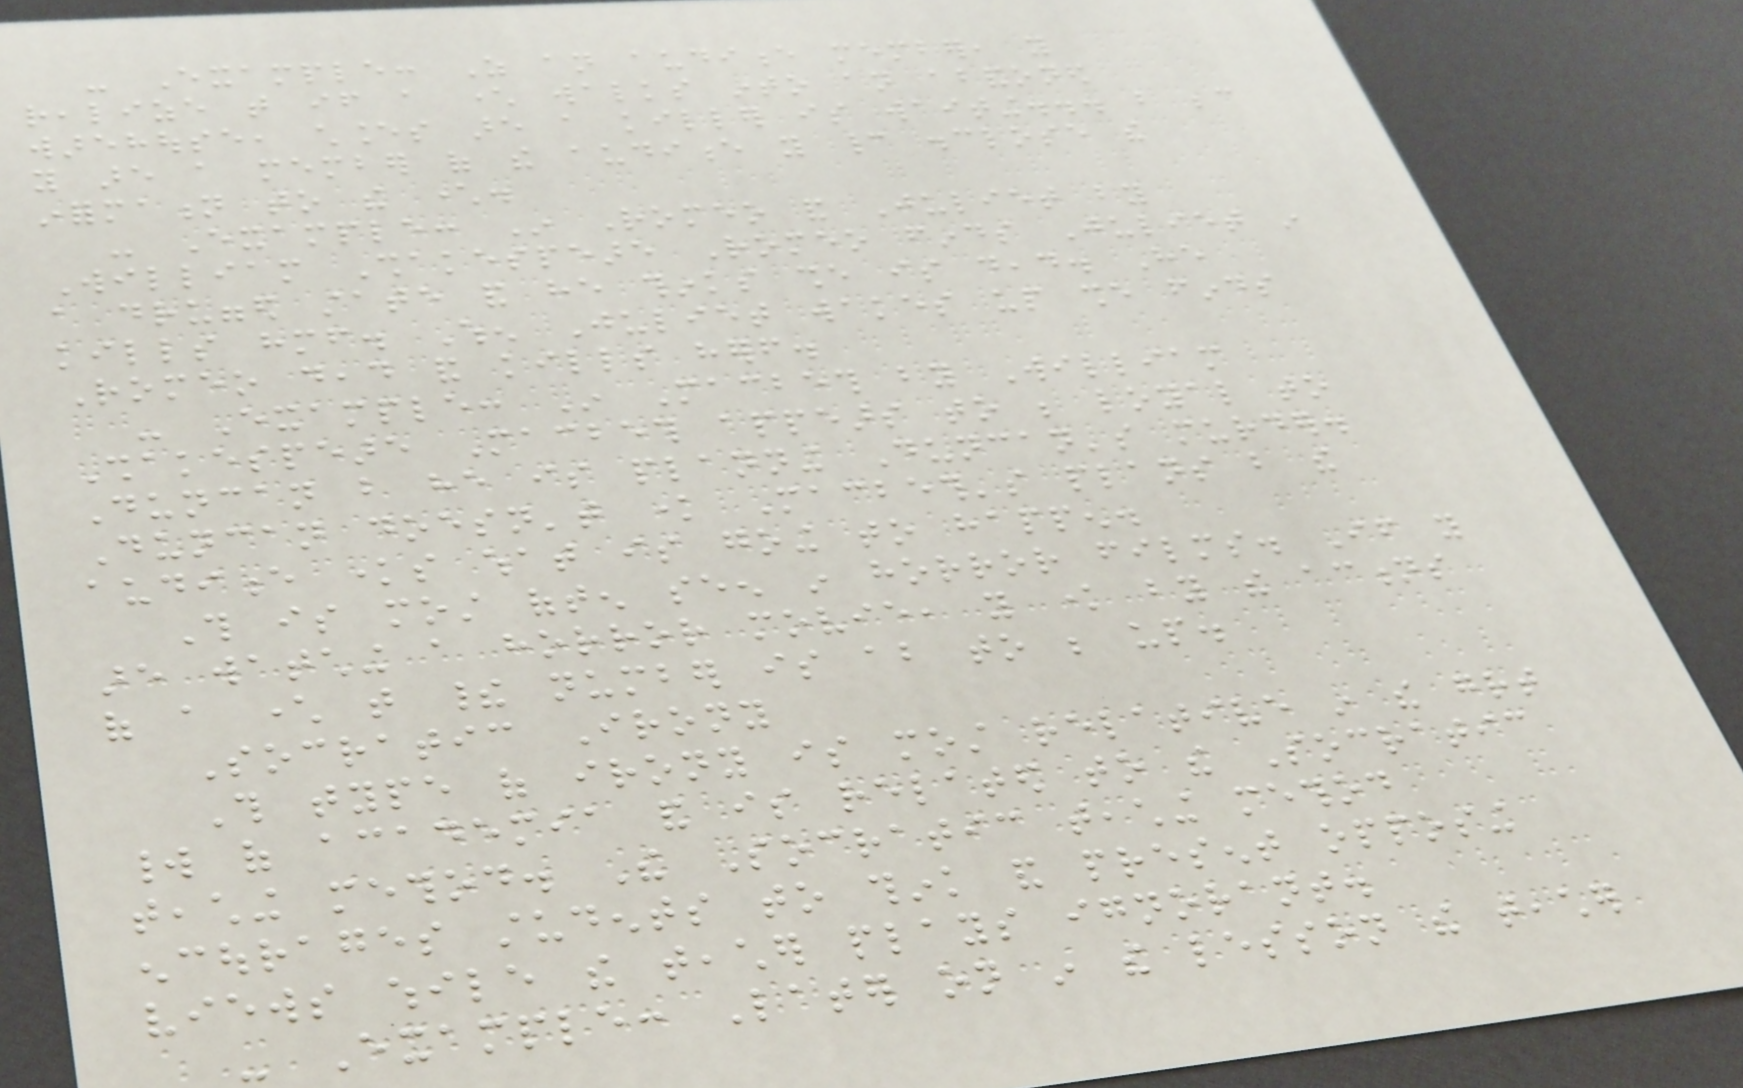- Example: As an audience member, you
realize that if a character walks into an abandoned
warehouse, chances are a killer is waiting... but because
you are a member of the audience you cannot disclose the
information to the character.
- Example: In Romeo and Juliet by
William Shakespeare Romeo finds Juliet in
a drugged state and he thinks she is dead. He
kills himself. When Juliet wakes up she finds
Romeo dead and kills herself.
- Example: In Macbeth by William
Shakespeare Macbeth appears to be loyal to
Duncan but he is planning Duncan's murder.
Duncan doesn't know Macbeth's plans but the
audience knows what is going to happen.
This is most often seen in horror films. If you
are watching a horror movie, you know by the actions
of a character that their number is about to be up.
Socratic Irony
This type of irony is most relative in the great
world of academia and is related to the Socratic
teaching method. The Socratic teaching method
encourages students to think and present opposing
views while the teacher plays ignorant.
- Example: Later on in the lesson the teacher
